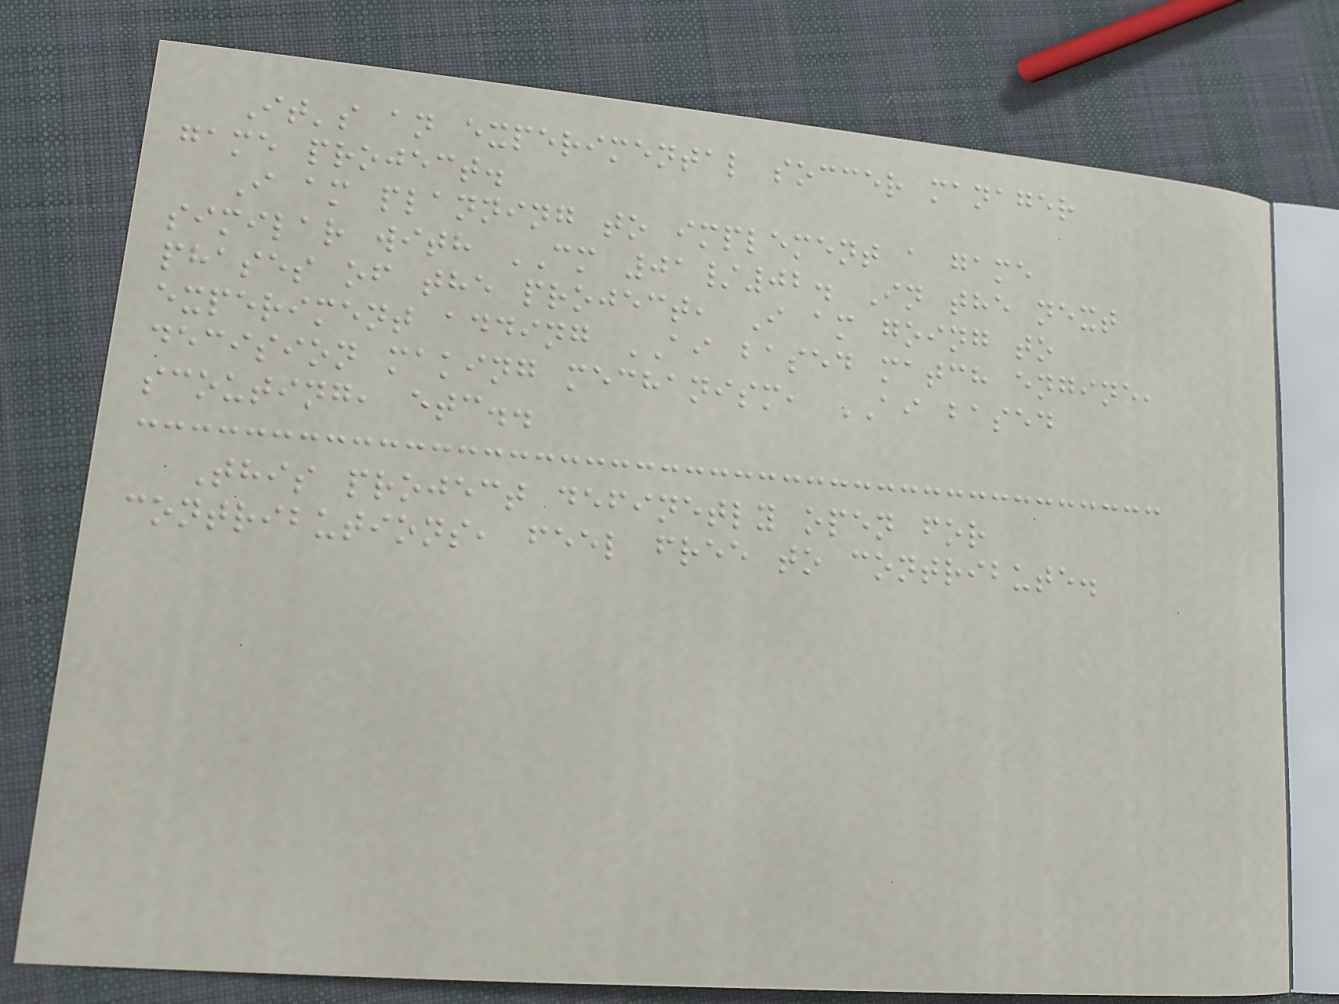It's an experimental soccer manager
game project.
I am planning to implement a game
similar with CM 01/02. In the next
phases of the project, I am going to
experiment adding AI based match engine,
decision making mechanism, AI based
scouting, etc..
This project definetly open for
contributions, feel free to contribute.
